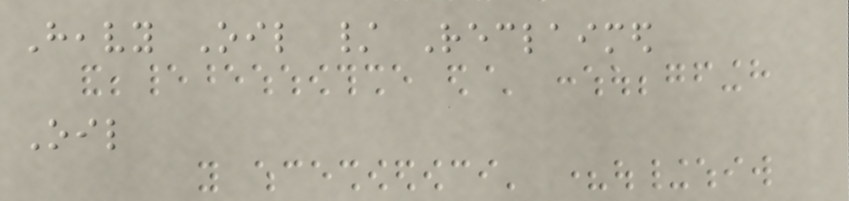Heavy Oil / Reclaimed
Oil
